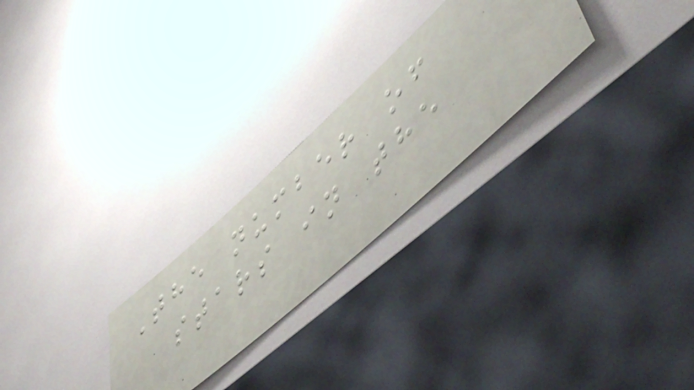The number of
stars in the
